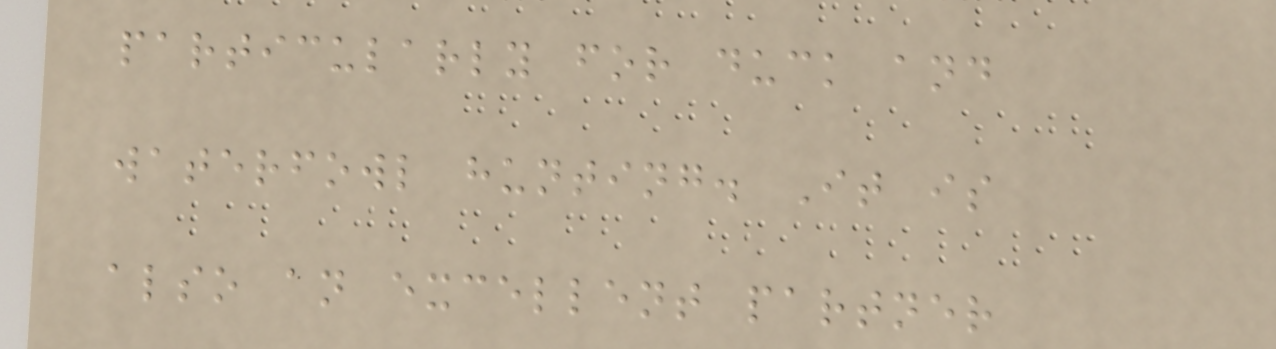particularly for duck and
waterfowl hunting. It is
also an excellent partner
